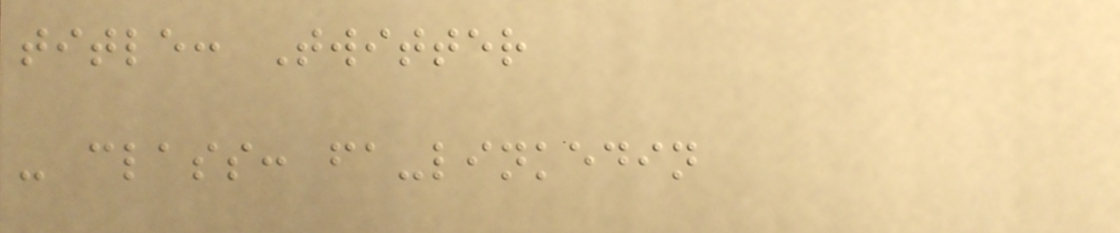title: Twitter
- class: fa-linkedin
